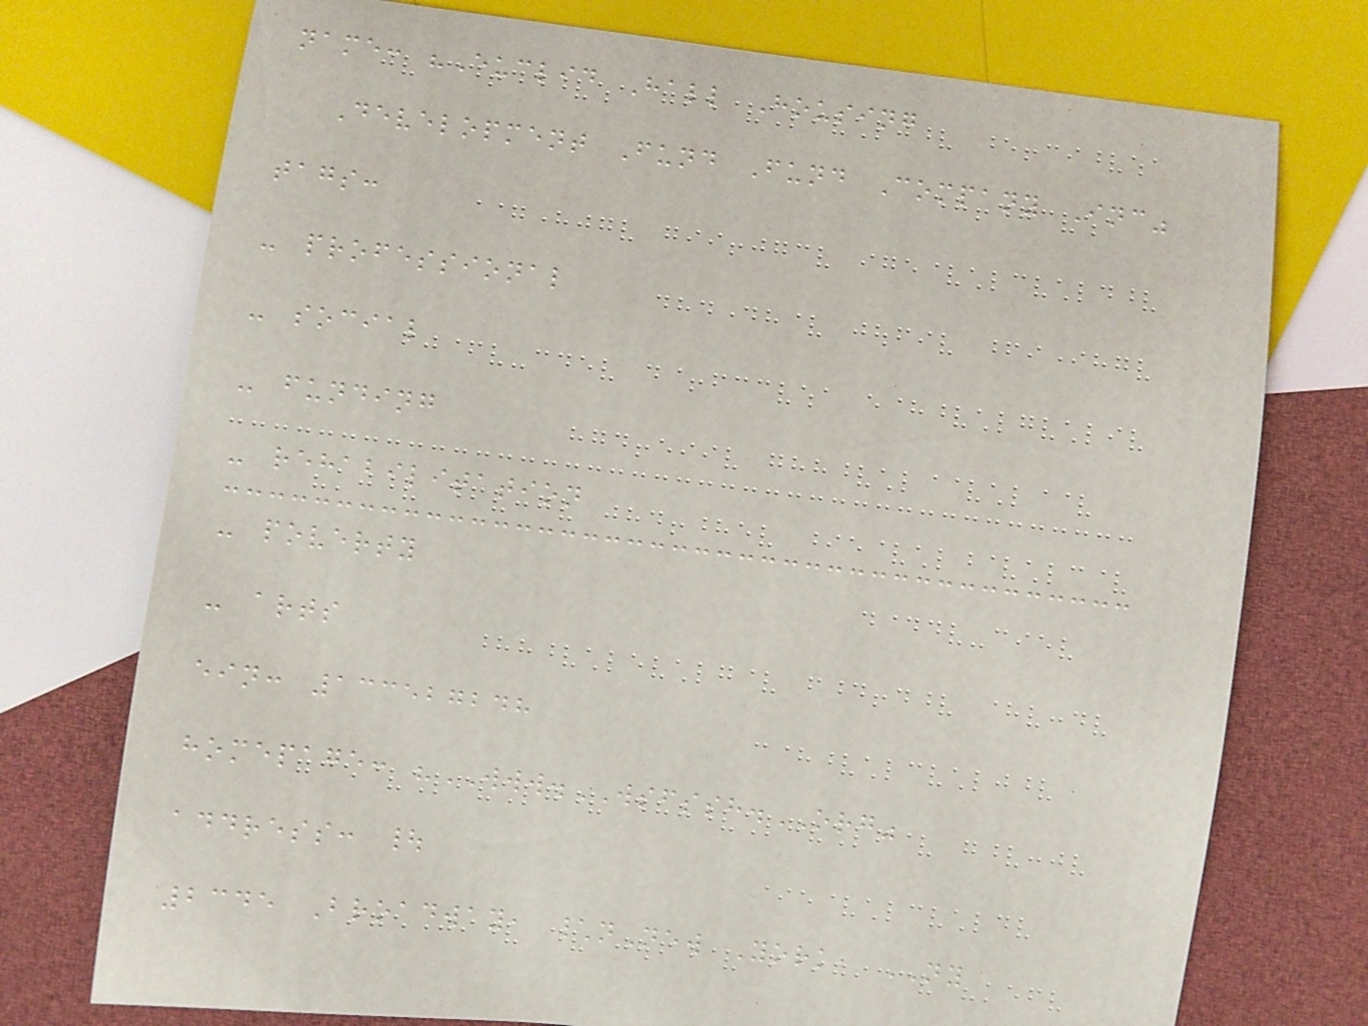name: "Euclid Hall Housing
Development Fund Fund Company Inc"
tags:
- professional
- social
- funding
- rehabilitation
- poverty
- arts
ein: 133527248
homepage: "WWW.WSFSSH.ORG"
address: |
2345 Broadway, \nNew York, NY
